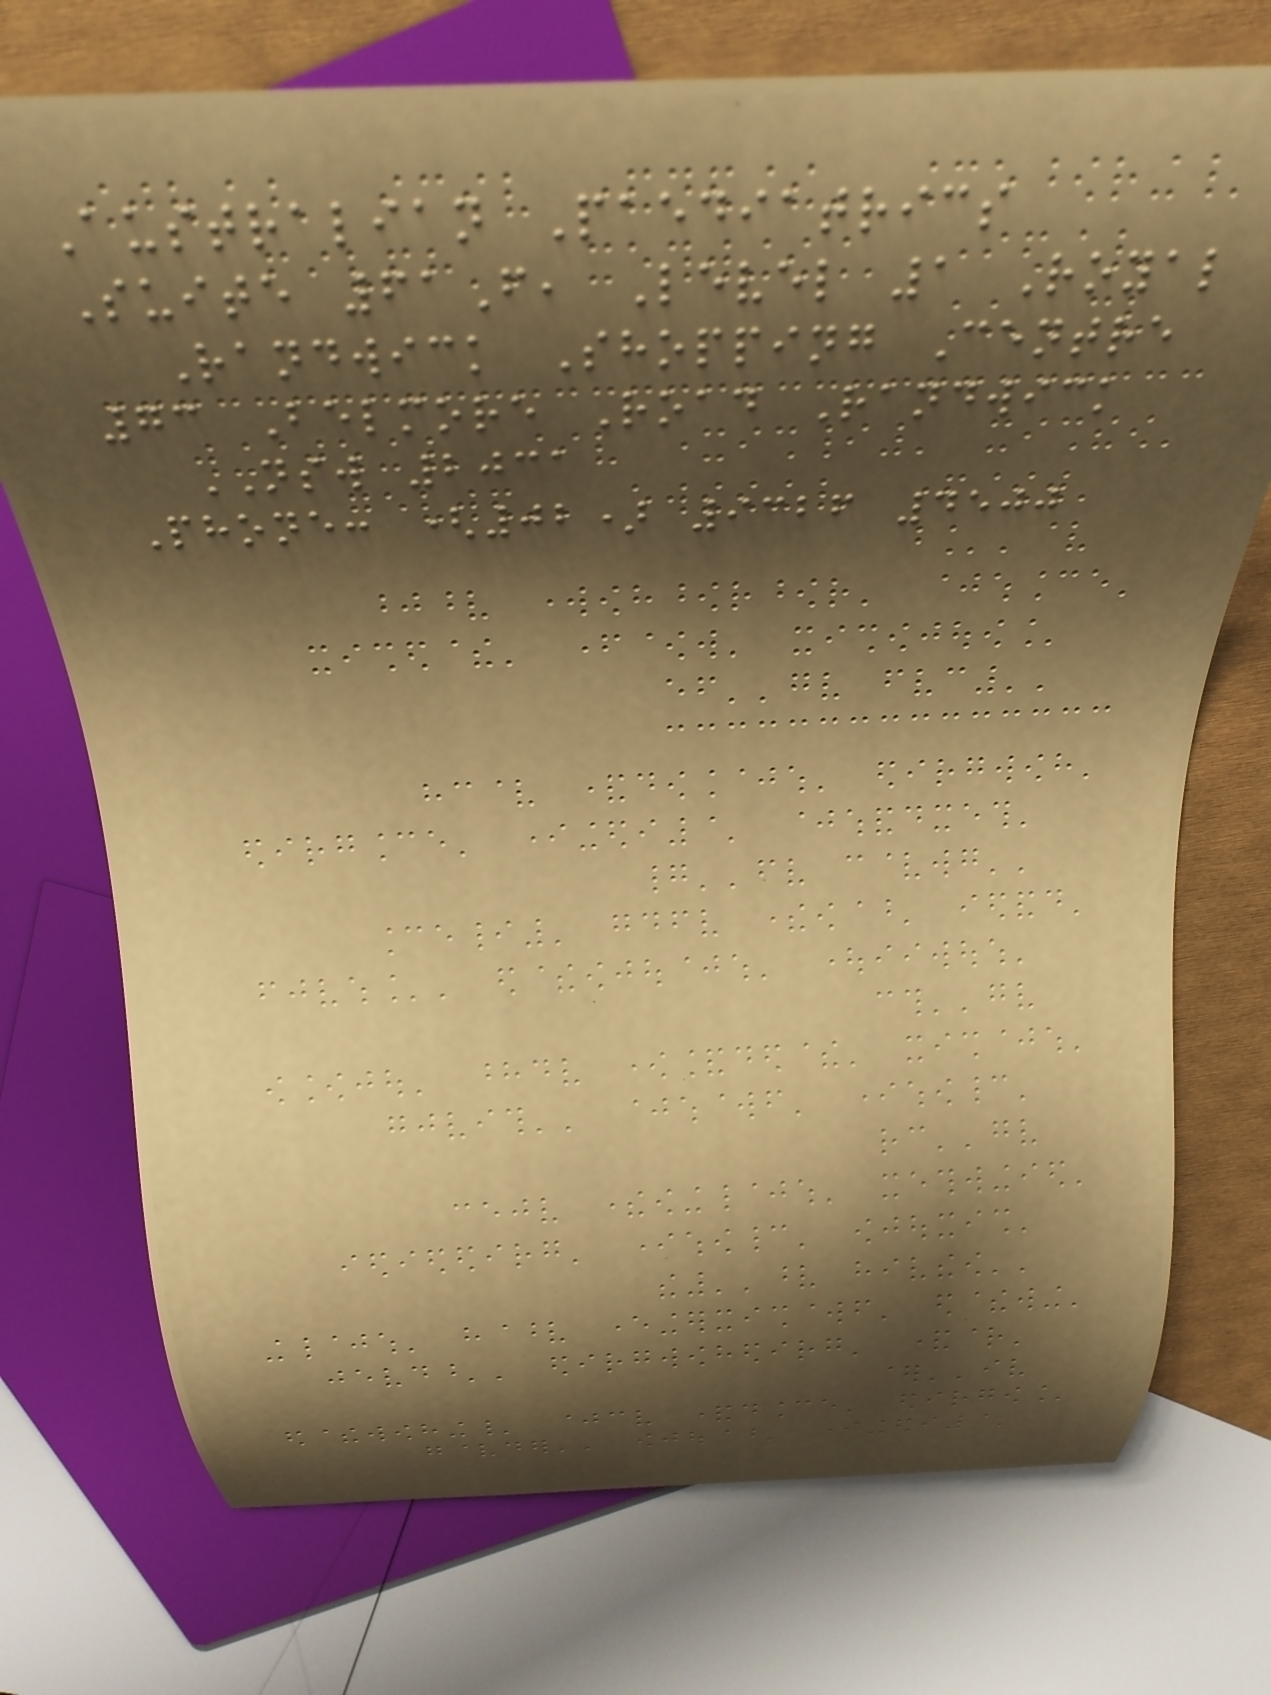Australian Paediatrics
Suite 61F, Level 1 Royal
Randwick Shopping Centre
73 Belmore Road Randwick
NSW 2031
Phone: (02) 9326 4500
